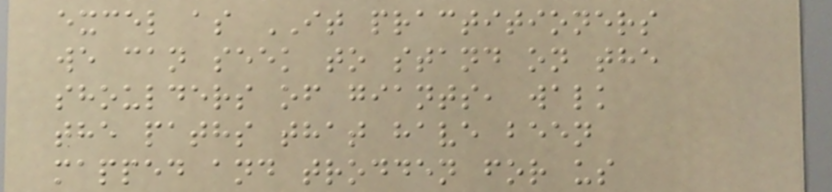excel as IT practitioners
we can seek to stand on the
shoulders of giants, walk
the paths that have been
mapped and trodden for us
